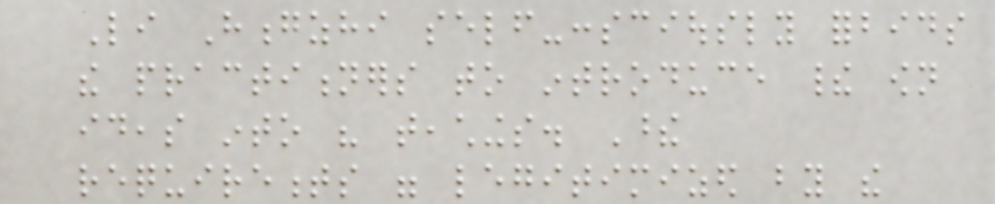Li Hongzhi self-consciously forbids
the practitioners to introduce their own
ideas into his teachings. These
requirements were legitimized by the
